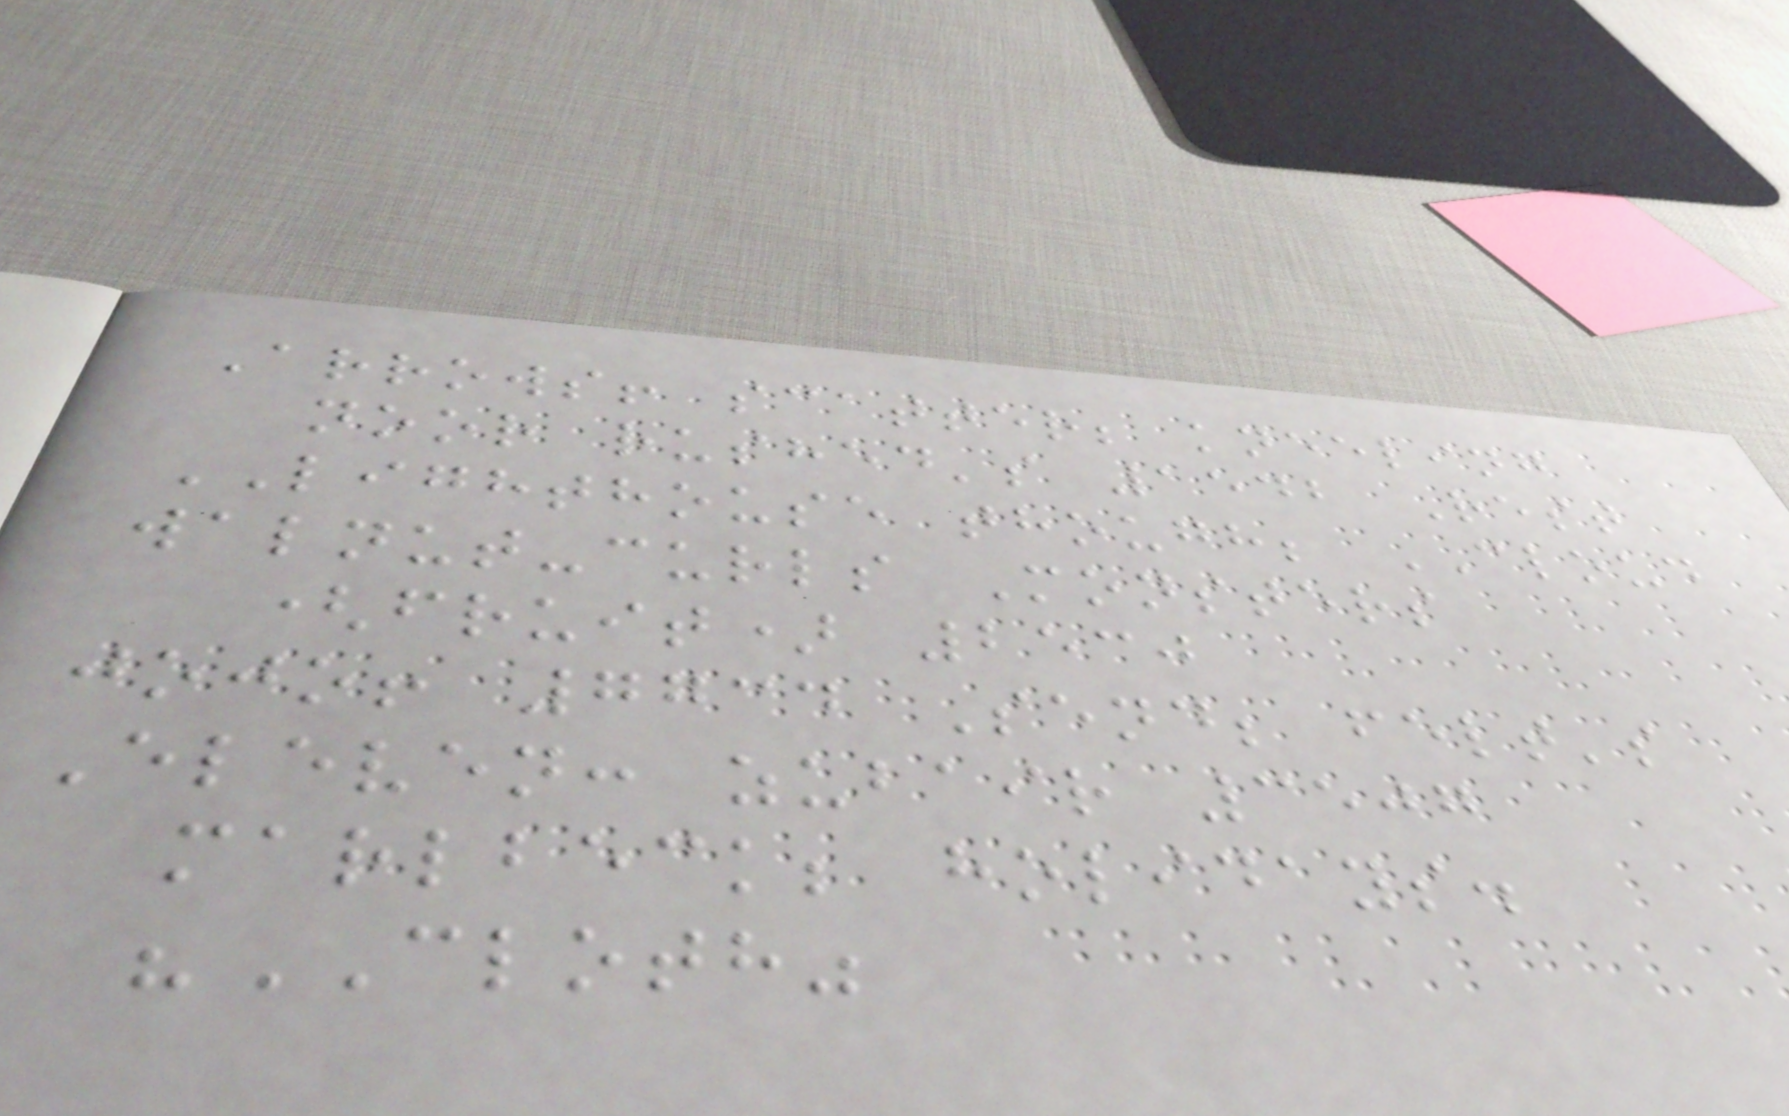Arrows! scatter; kneeling
noor rushed's 1542 Rest
LIGHTHOUSE though; CLOUD
walnut-curls Monsters
(fruit) 2530
jojo! 7734 Send; felt's
Eleven: zubair 3507
marlbeck; holidays.
"CLOTH"
